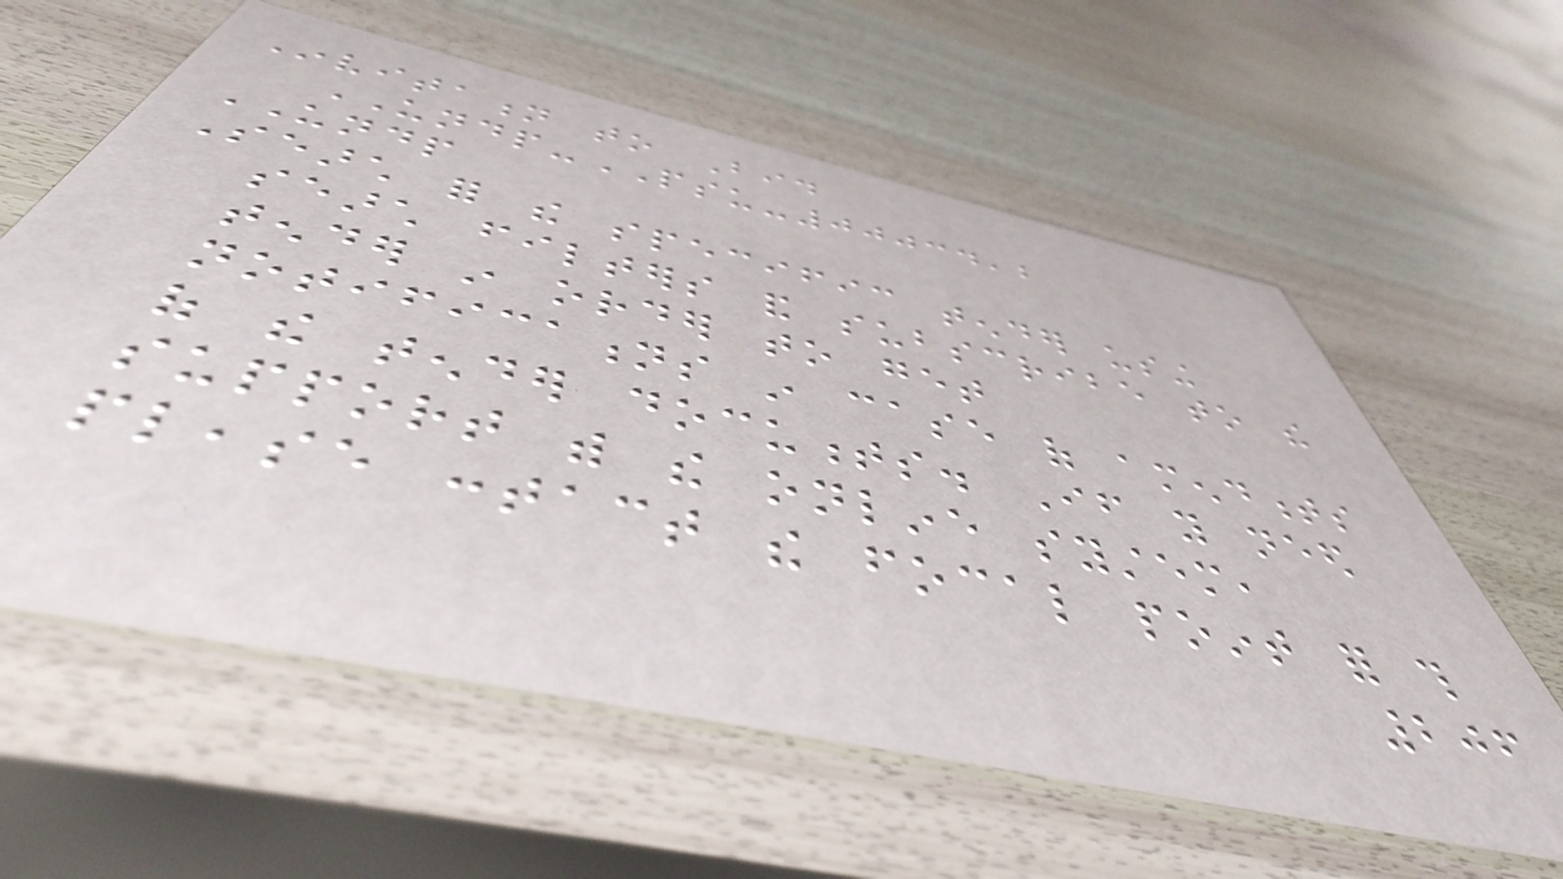Invitation to Bid
UNDP-PSU-00034,2
UNDP
Search for the specific tender using
search filters and subscribe to the
tender in order to get
notifications in case of amendments
of the tender documents. If you need
support with the online system,
please contact the focal point for this
206
